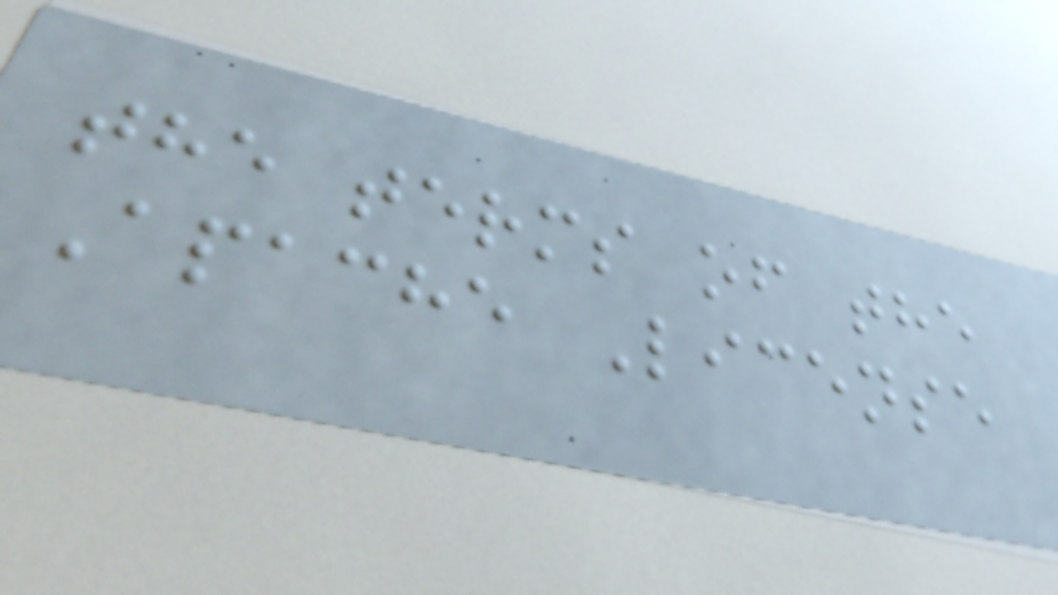the terms of the
Apache License
